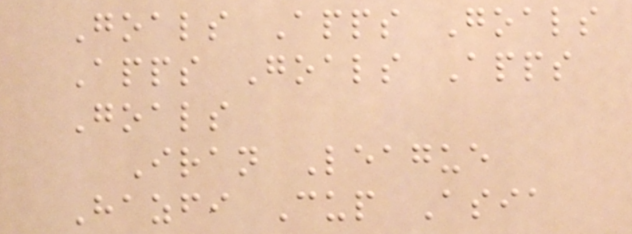Goals Apps Goals
Apps Goals Apps
Goals
Iran League
Hazfi Cup Asia
